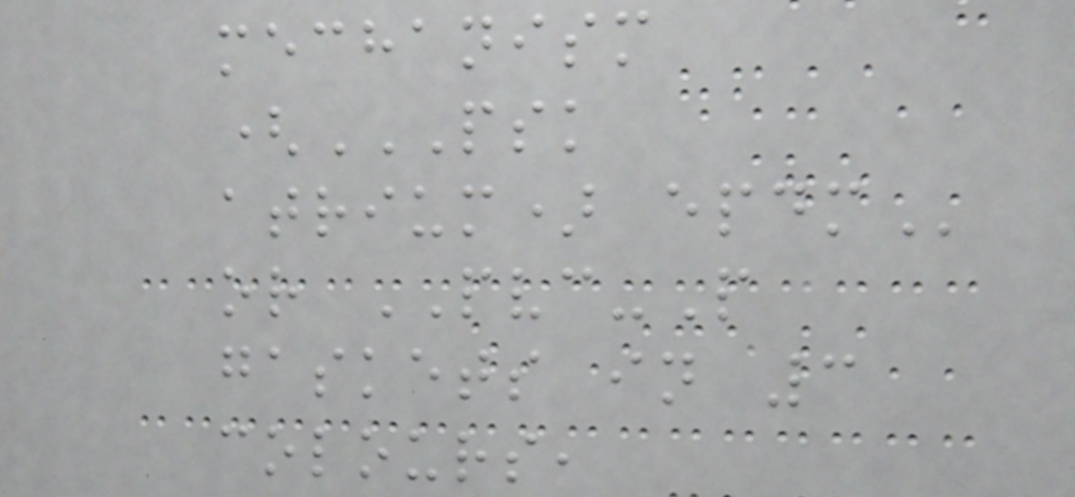mechanism
(PSK
ATRIUM) EPDM
or PVC-P
gaskets in 3
colours,
